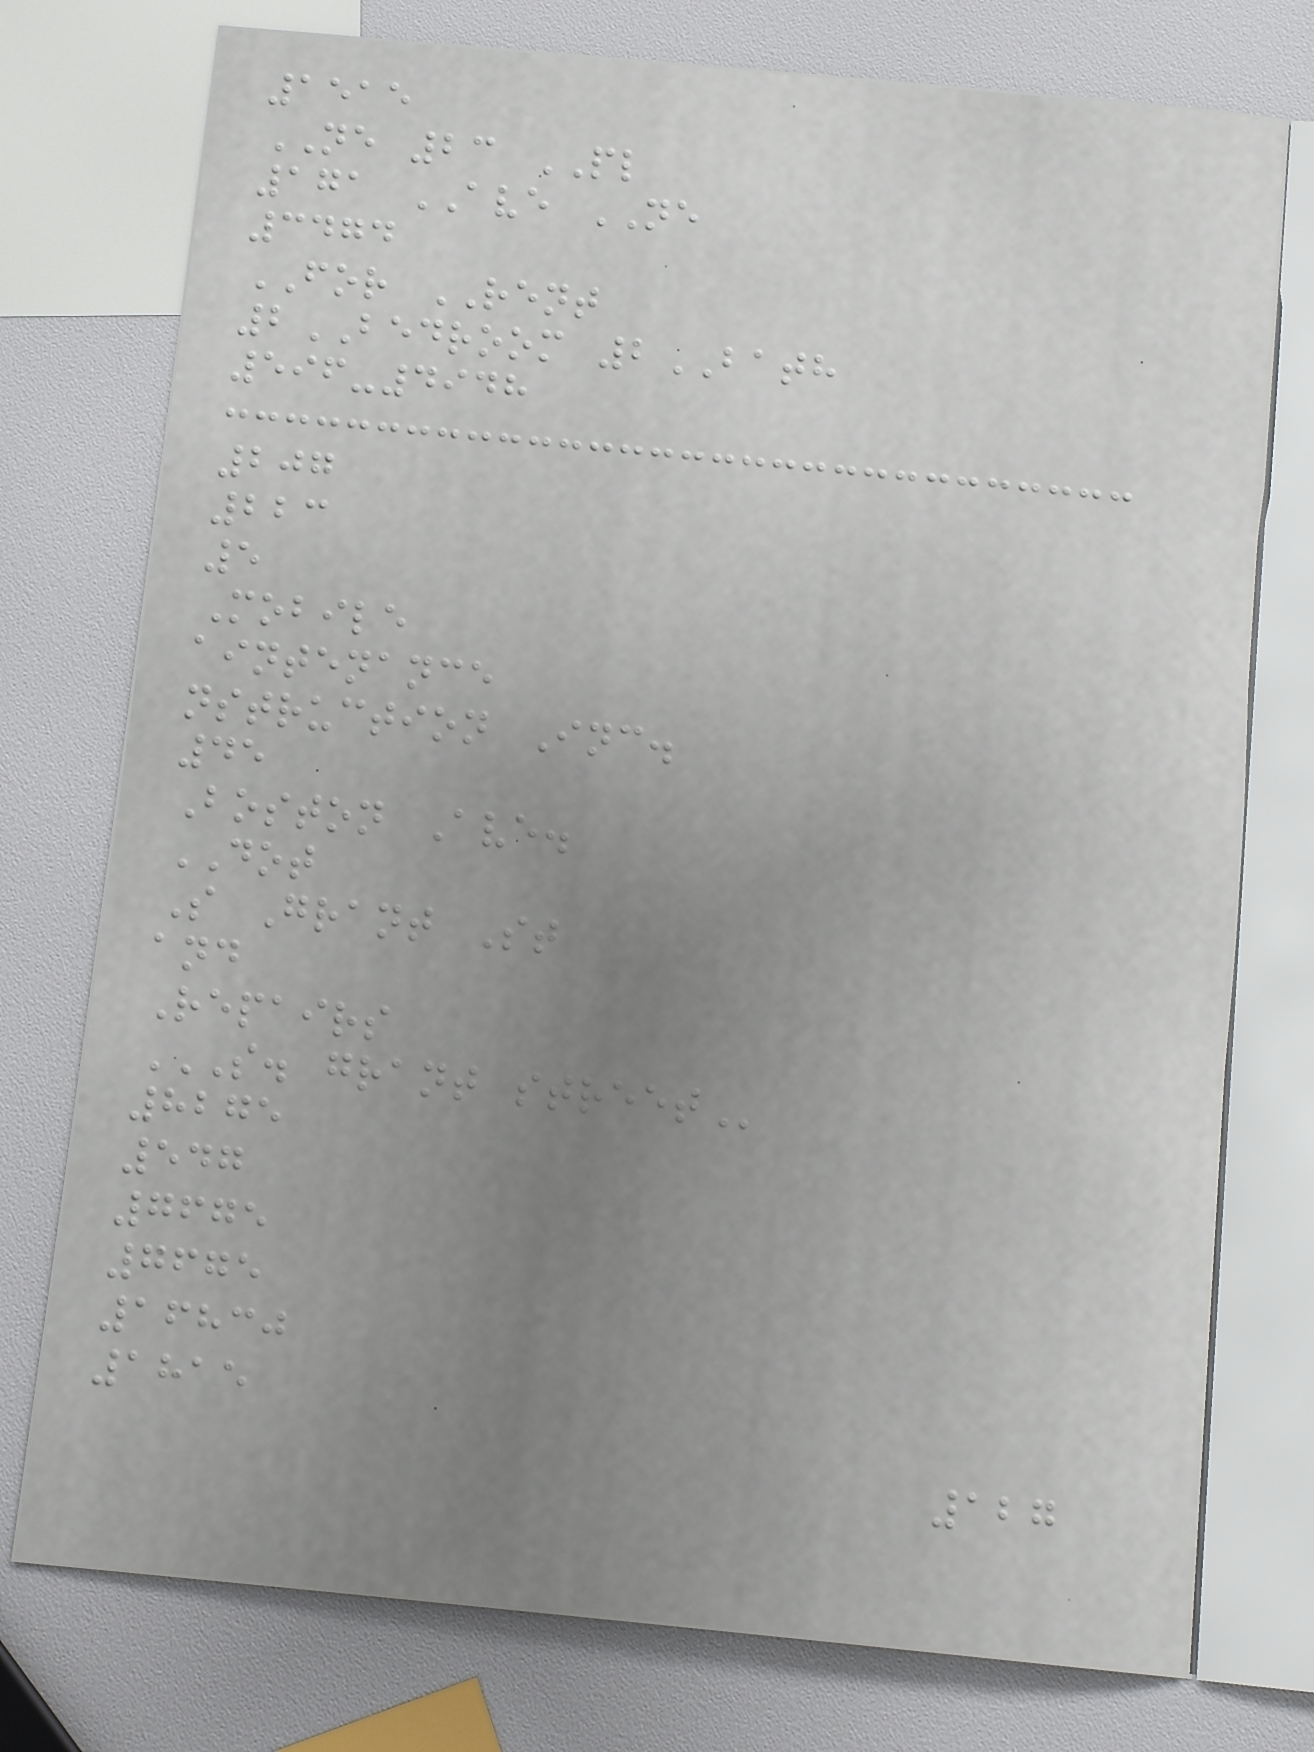1515
NE 23 PL
171 AVE NE
3474
FOR RENT
2BEDROOM 2BATH
596-4948
207
223
5
Mobile
aintenance
nstruction Inc.
45
Boston Ave.
DOT
S Grant St
and
Repairs
S. GRANT STREET
8275
547
7675
7675
16830
1815
127
